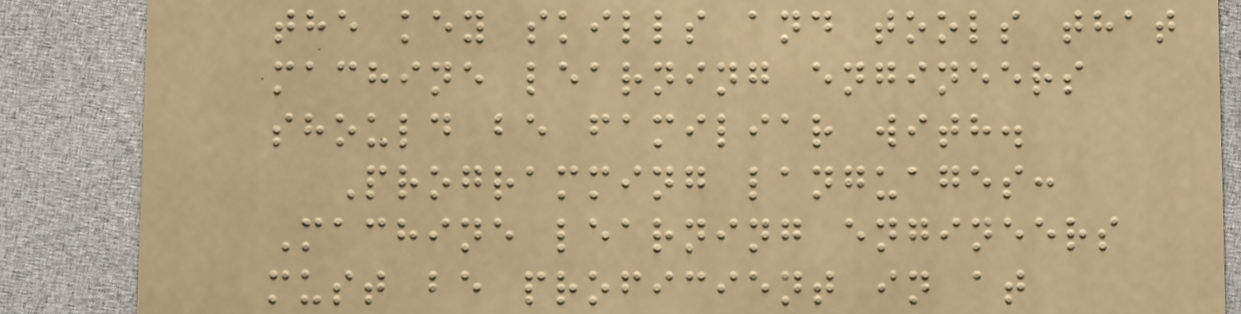the key skills and tools that
machine learning engineers
should be familiar with.
Programming languages:
Machine learning engineers
must be proficient in at
